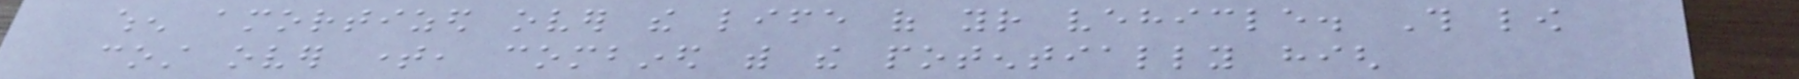when amortized over the life of your vehicle. This low
cost over time, combined with the potentially high
